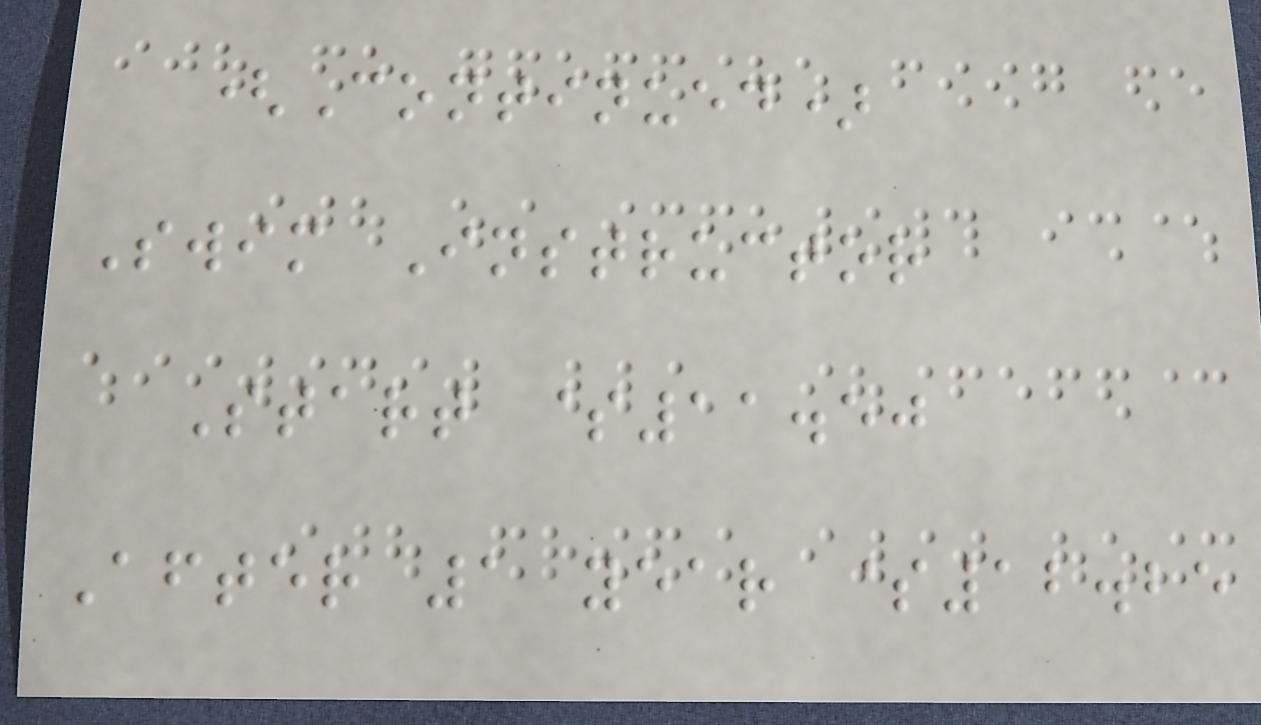(Continued)
Swim Instructor
Start $11.50
After 1 year $12.25
